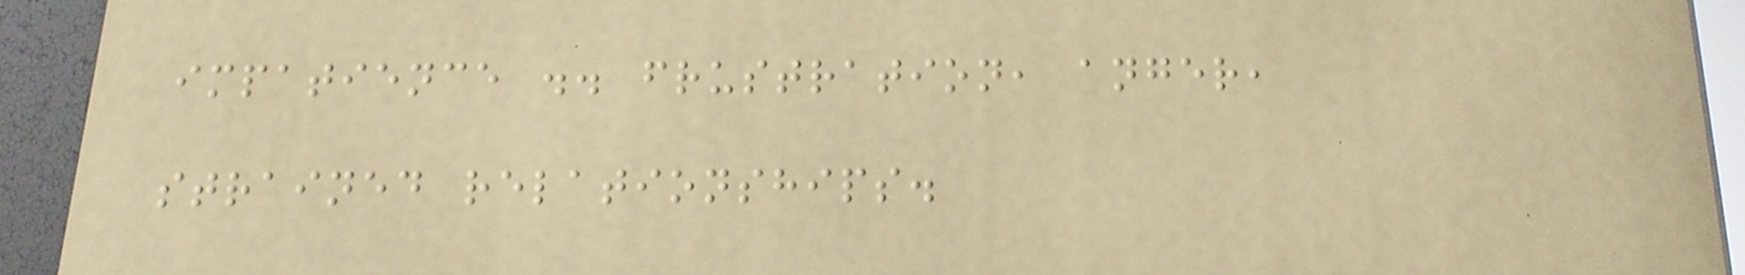impatience .. frustration, anger,
strained relationships.
